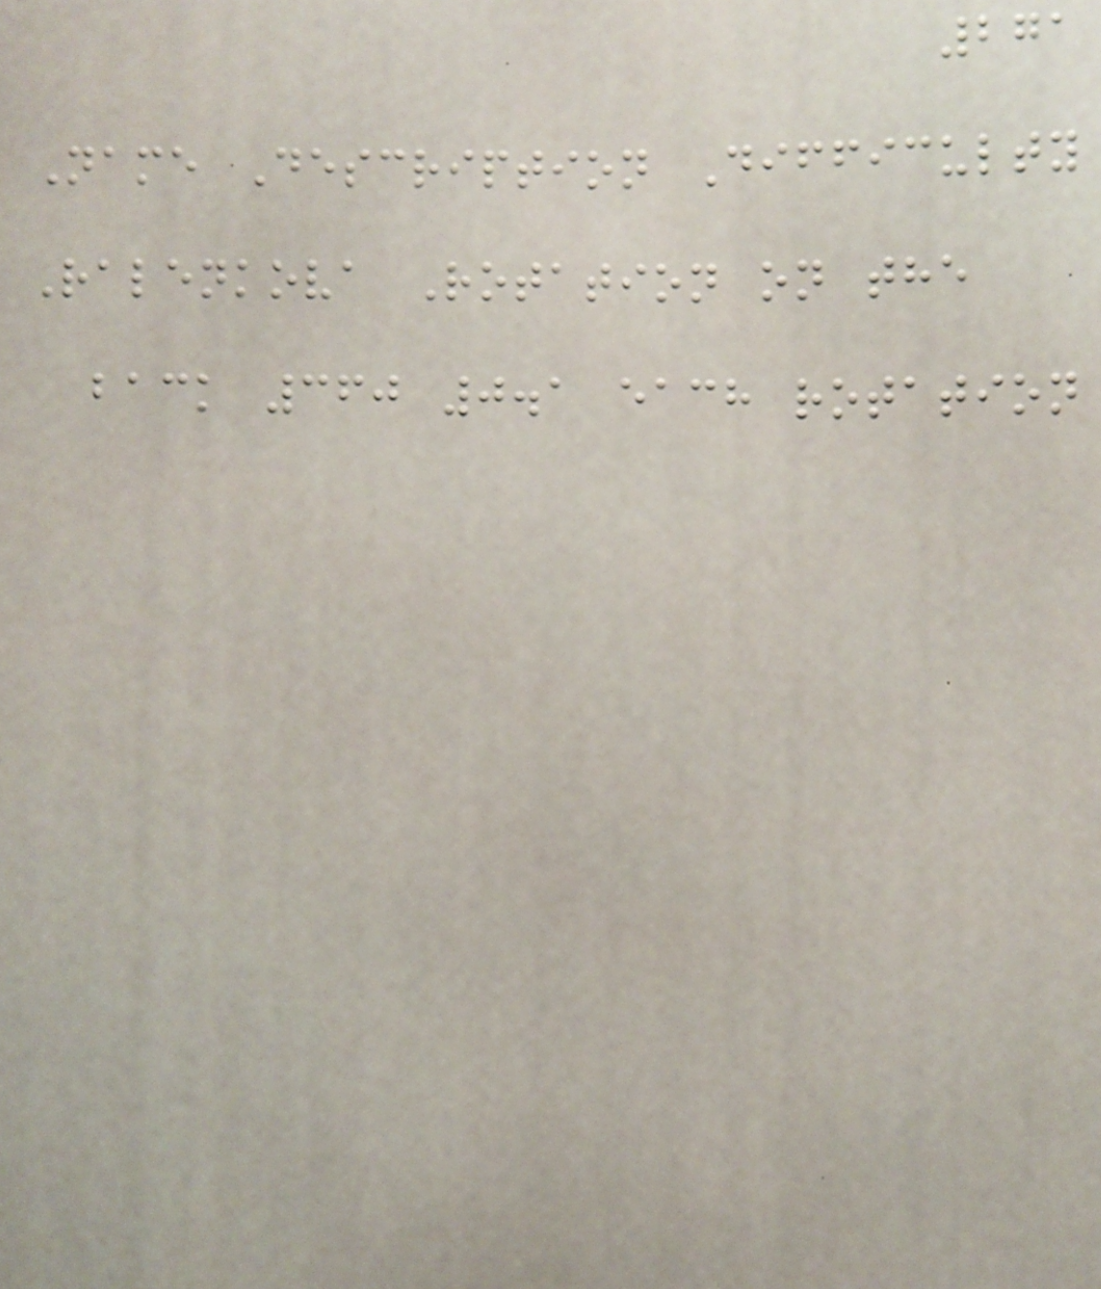271
Name Description Difficulty
Ralenkova Rotation on the
back 360 0.1 each rotation
